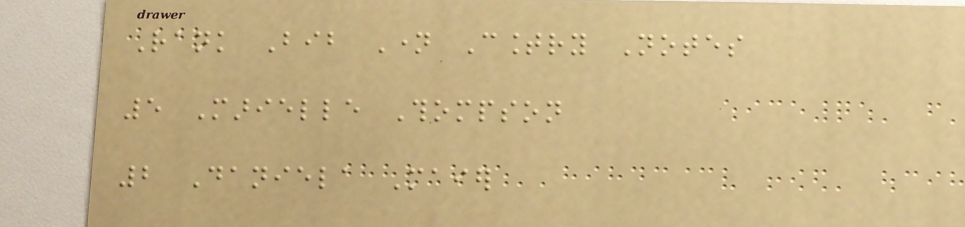Rank Bib Name Country Notes
5 Marielle Thompson
2 Daniela Maier
